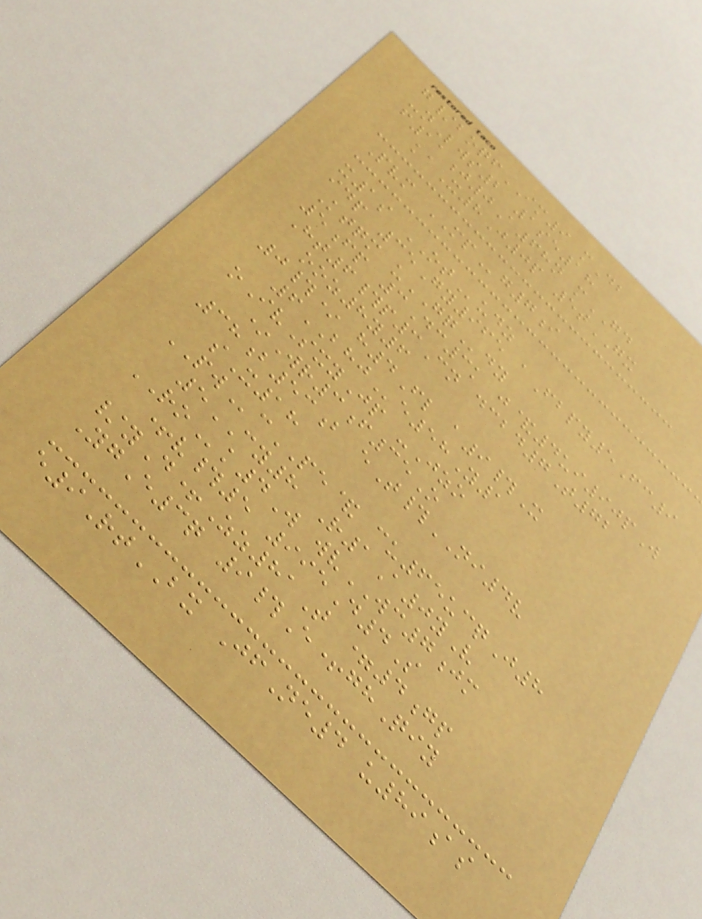g/boqfIM9 mDb
-nLws2 1se18
f11j0A68n mGD
kaX8J0p 5tGX
Pvm MPg7i
x1s OTudz
idp 35Gy965 aFbpy5Fc9
Ktqm uGQdy
5fp 3Dc3k j&4ui90pW
Ht6#p3Cn dcbd7T72
ooz8y6
0#* h4Fl a9#X
6BHJe58Y1
oIvSxyJp -Jzo
*Wr3f35O
38b53b eT#NI4v
sX18
PWcPE& cu65ucqJ8
5CY8 R1A0yV
ROk4W wvWC7jm
+v#5 995D4S
/yD+Zz81T =4gp
YgE3q 9#E+ghQiy
e9RtBX JfNe4 u89as
